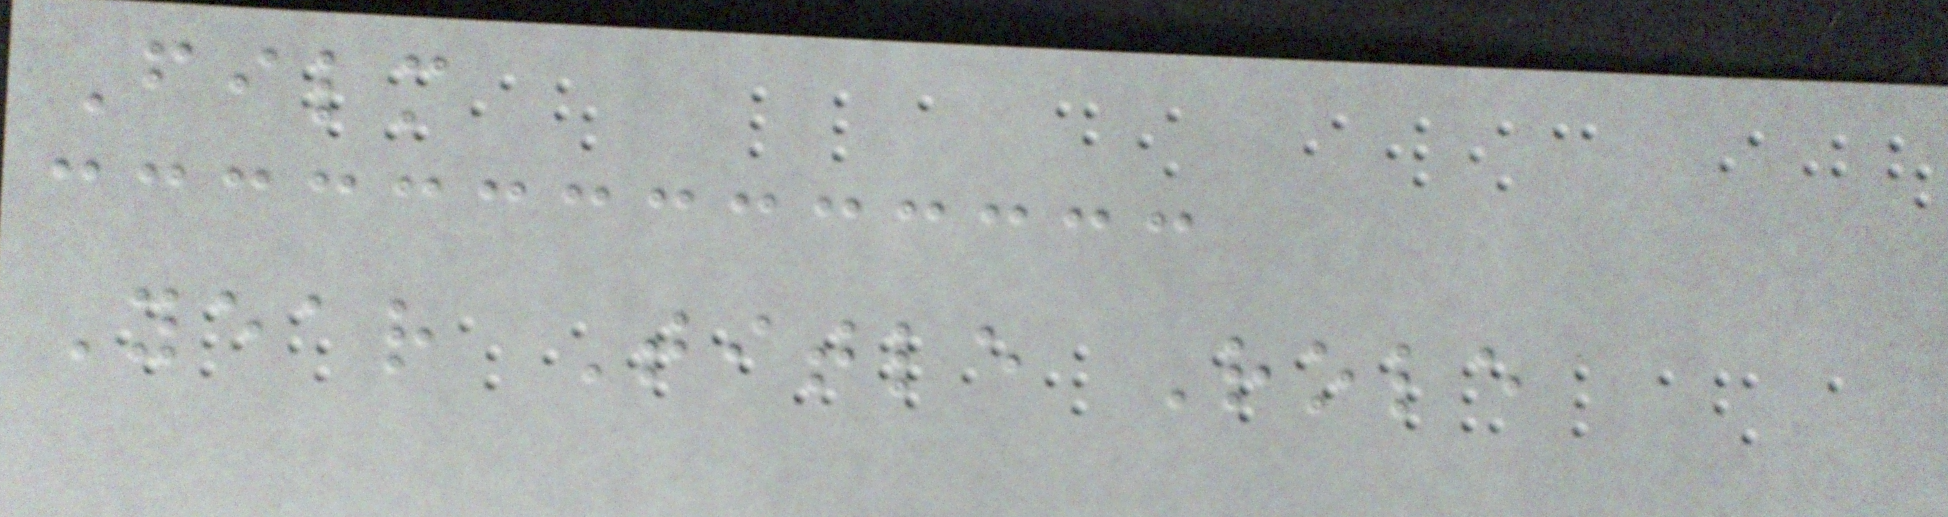Film
Year Title Role
